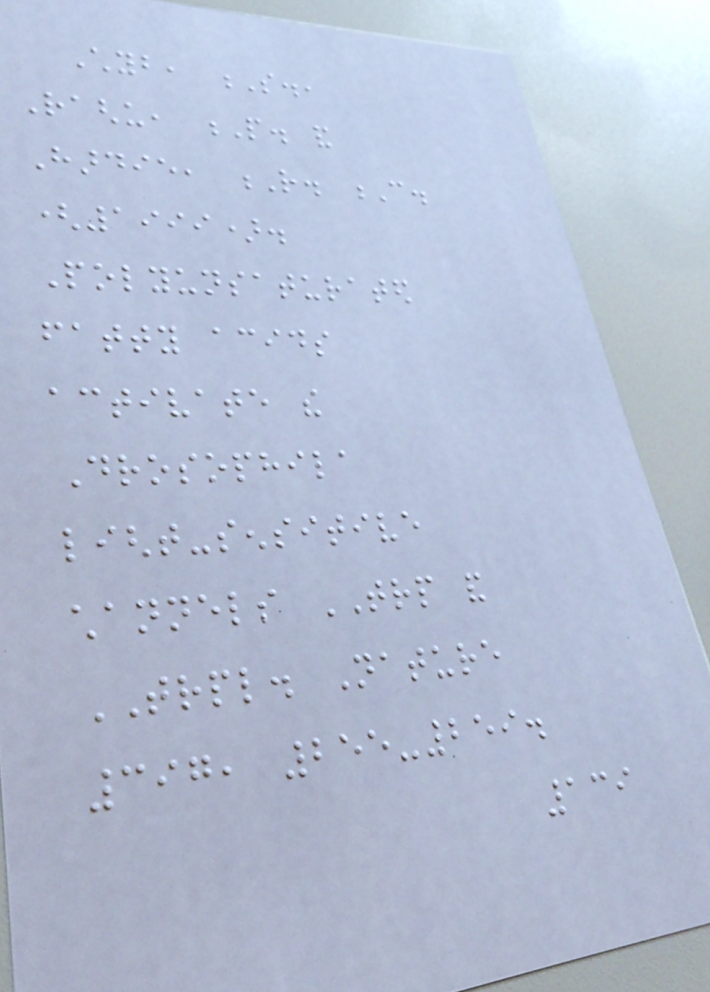Chyb, S.,
Raghu, P. and
Hardie, R. C.
(1999).
Polyunsaturated
fatty acids
activate the
Drosophila
light-sensitive
channels TRP and
TRPL. Nature
397, 255-259.
139
